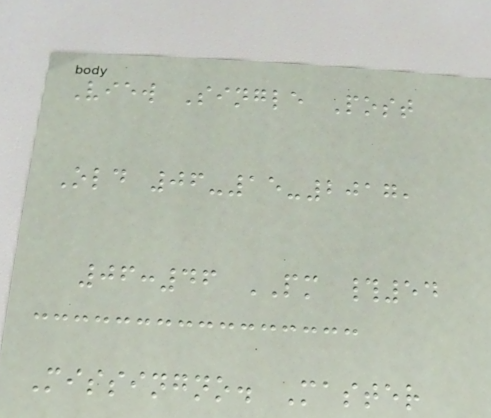View Single Post
Old 06-15-2017,
06:46 PM #54
Missingno. Master
